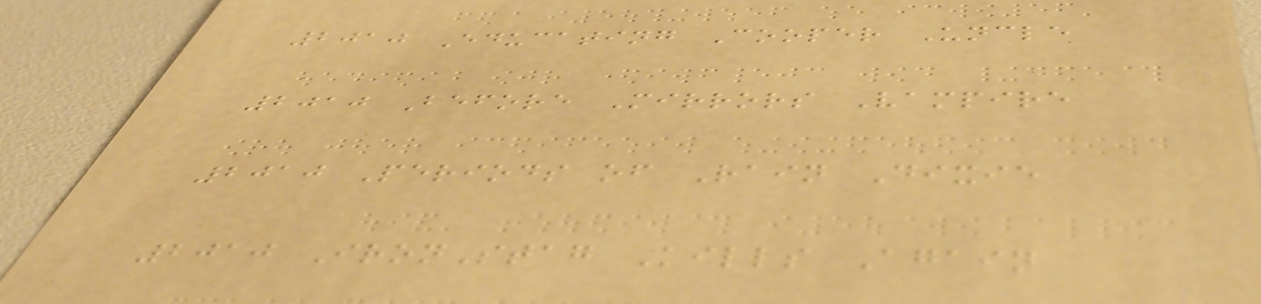2010 Educating Cooper Uncle
2010 Before Mirrors Vampire
2010 Periods of Rain Dixie
2010 IronStag Kills Again
